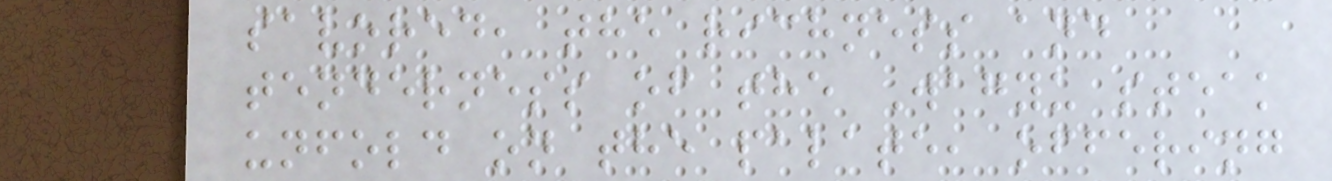savored, the richness and
tenderness of the Wagyu steak
unfold on the palate, offering
